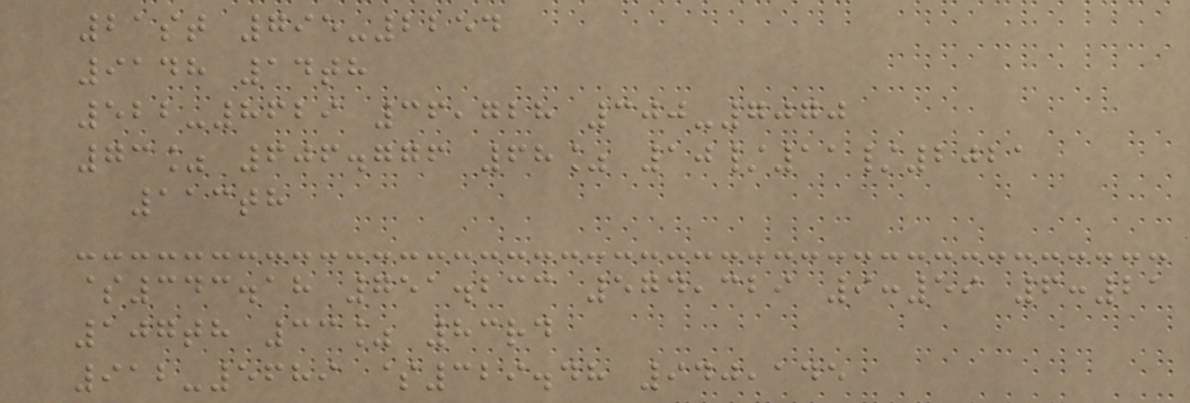21st 795-2254
9148 14th
522-8629 36,728 300-7070
73% 606.776 68% 10/11/2021
113th
$343.18 751.233 574,329 9:59 6:21
107th 33% 83rd
912-5689 $329.48 940,145
